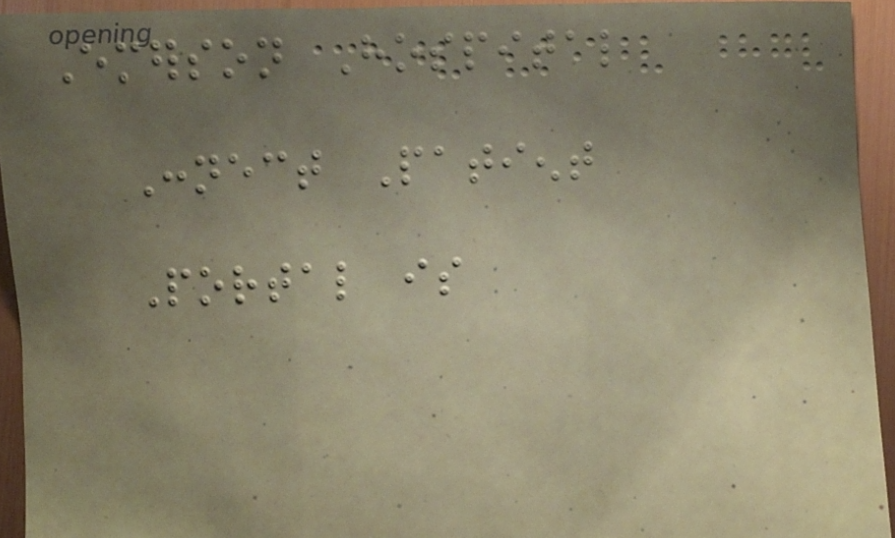Emerson Hospital
Connect Patient
Portal is
